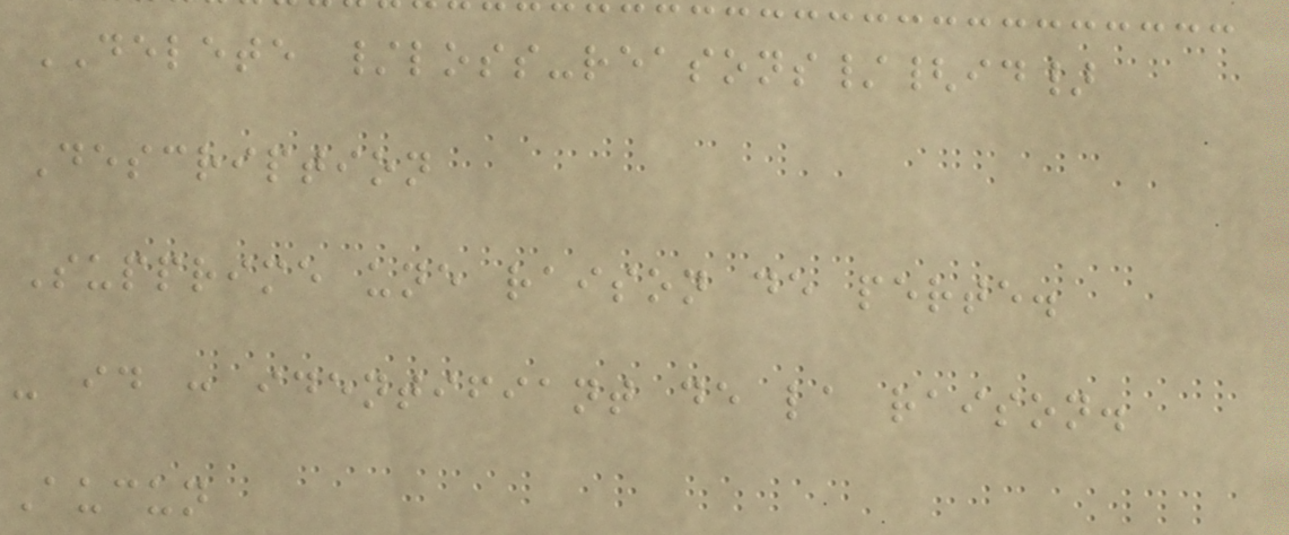DELETE /loss-reasons/{id}
Description
Supprime une raison de perte.
- id : identifiant de la raison.
Aucun
